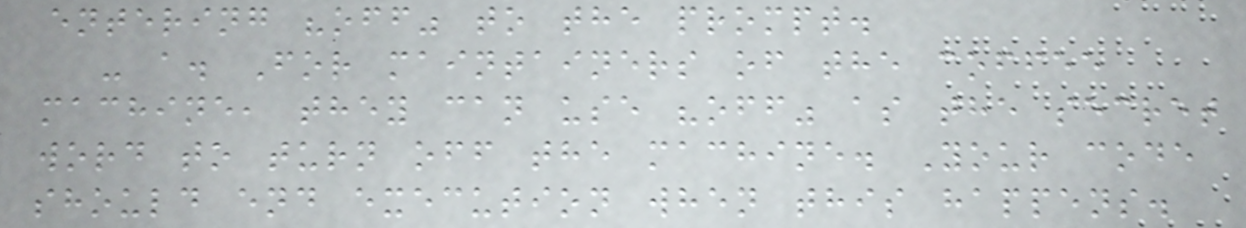entering "off" to the prompt.
- a. For maintainers of the coffee
machine, they can use "off" as the secret
word to turn off the machine. Your code
should end execution when this happens.
